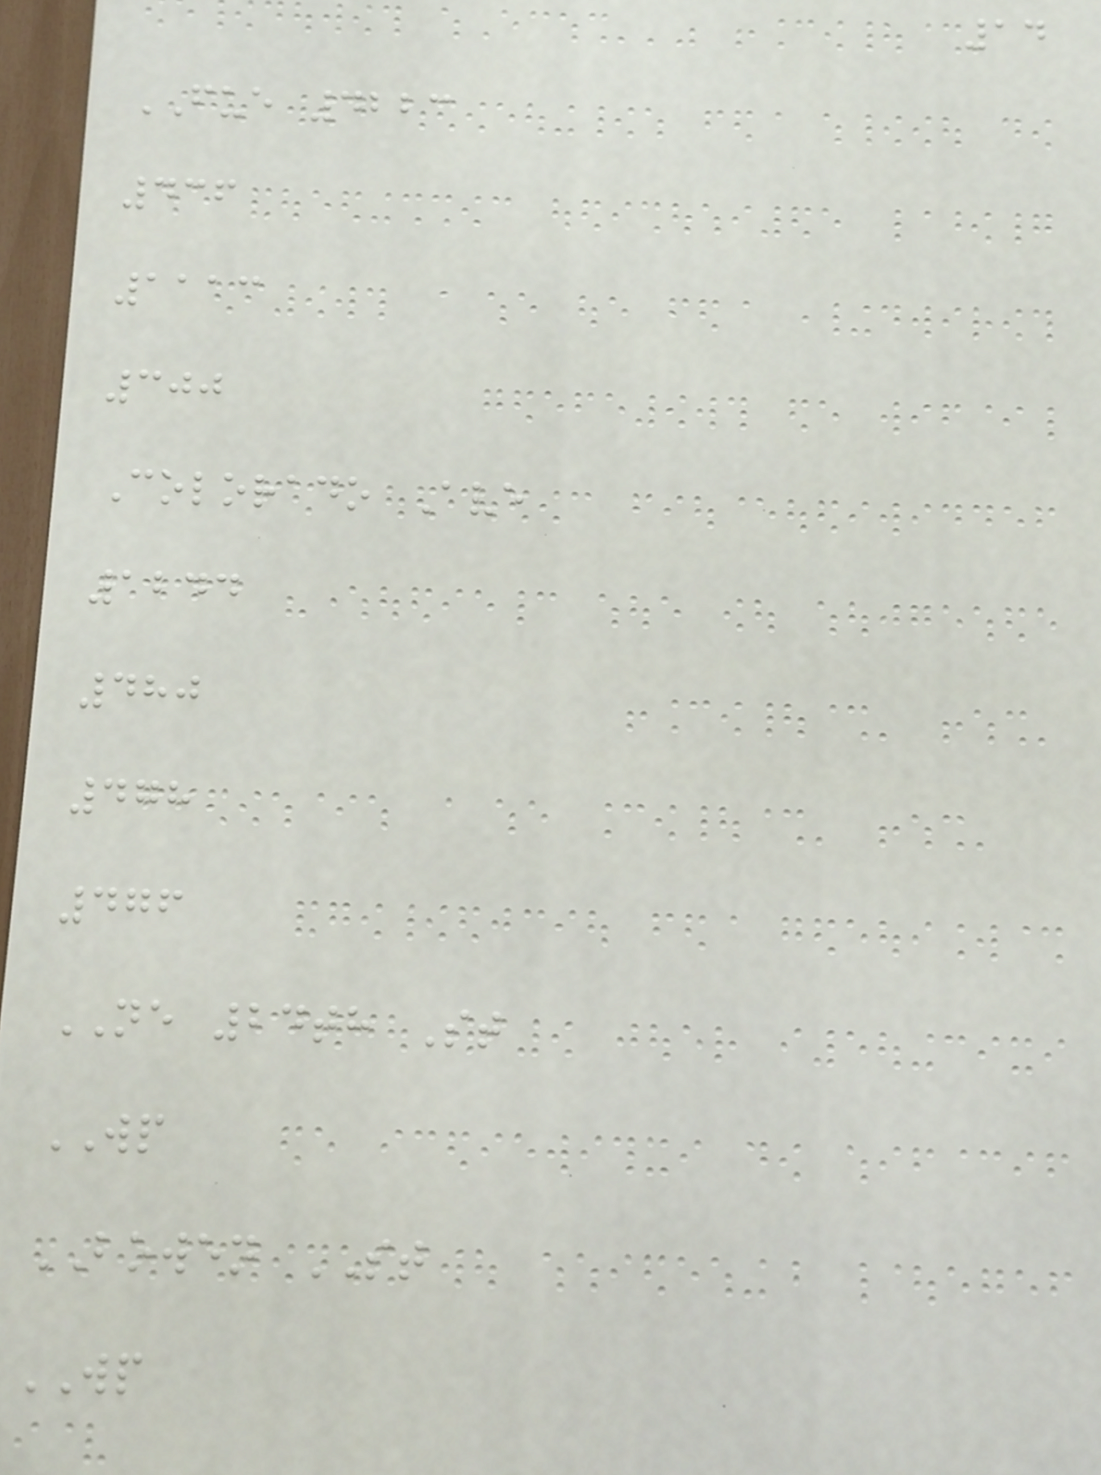14
FUE 4223
436
1113
300
Colorado Ave
1244
480
478
476
NE 24th St
WP
BOWEN ST
WP
